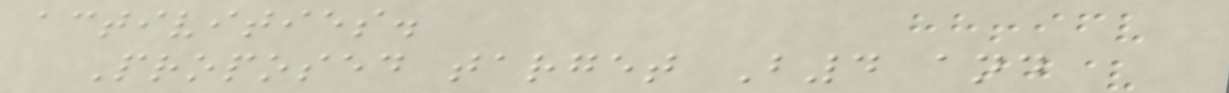activities.
Proposed target B4 and
